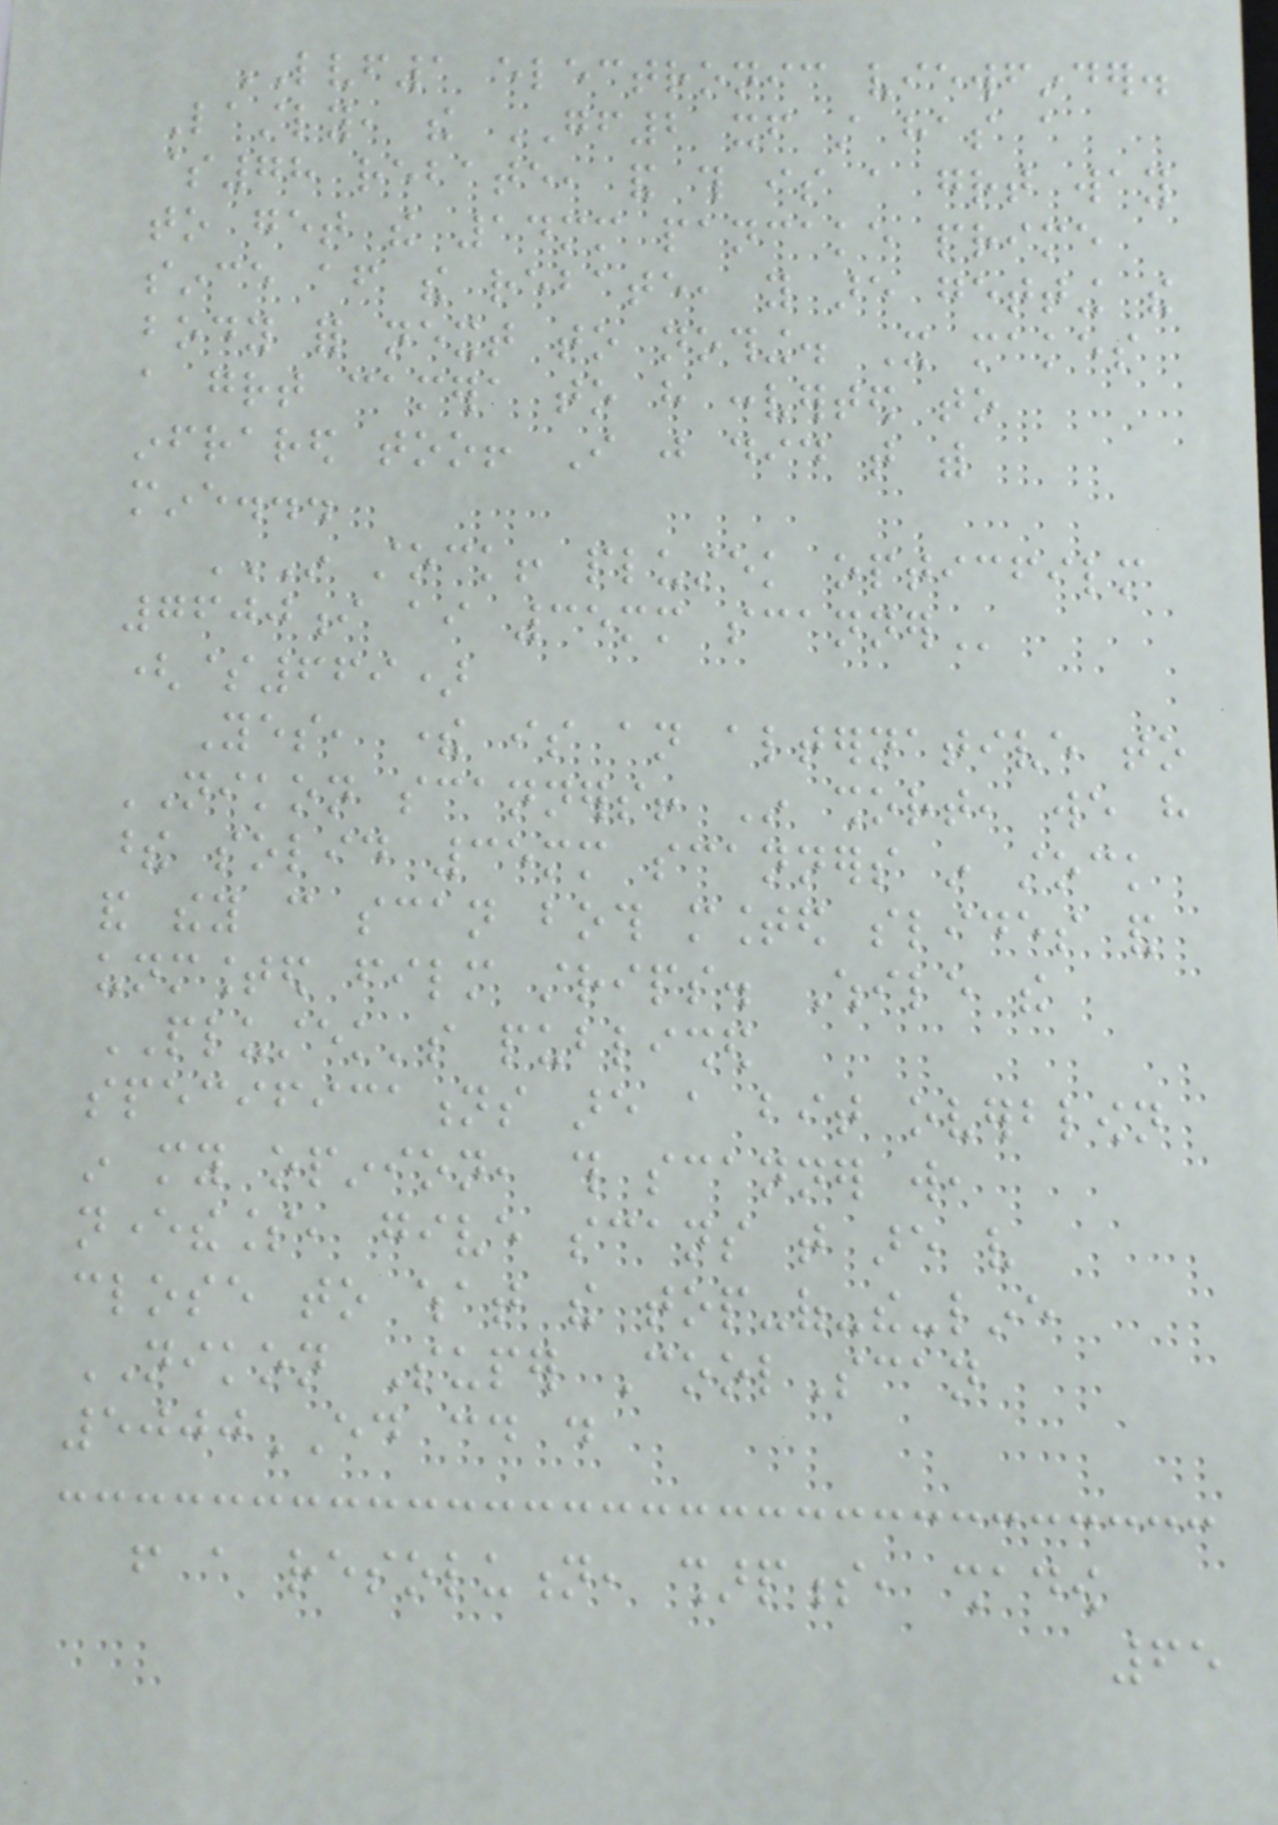LVF1 electronic viewfinder.
Lastly, the GF2 itself still has a
$78 rebate, and this is a great way
to get the 14mm pancake prime
since after the rebate, you are getting the
body for next to nothing. It makes
a great camera to have converted to
infrared too! I just did that with
mine...
IN STOCK! PLUSTEK OPTICFILM
7600I AI 35MM SCANNER
($669)
Yes, there is an alternative to
NIKON scanners! In short, we have
these solid 35mm scanners in stock
and they can scan both mounted slides and
unmounted film strips. While the
PLUSTEK's published
specifications are a bit overblown
in my opinion, this scanner will,
nevertheless, give scans that are very
close to what the top-of-the-line
NIKON Super CoolScan
5000ED could do
from a resolution, sharpness, shadow
65
